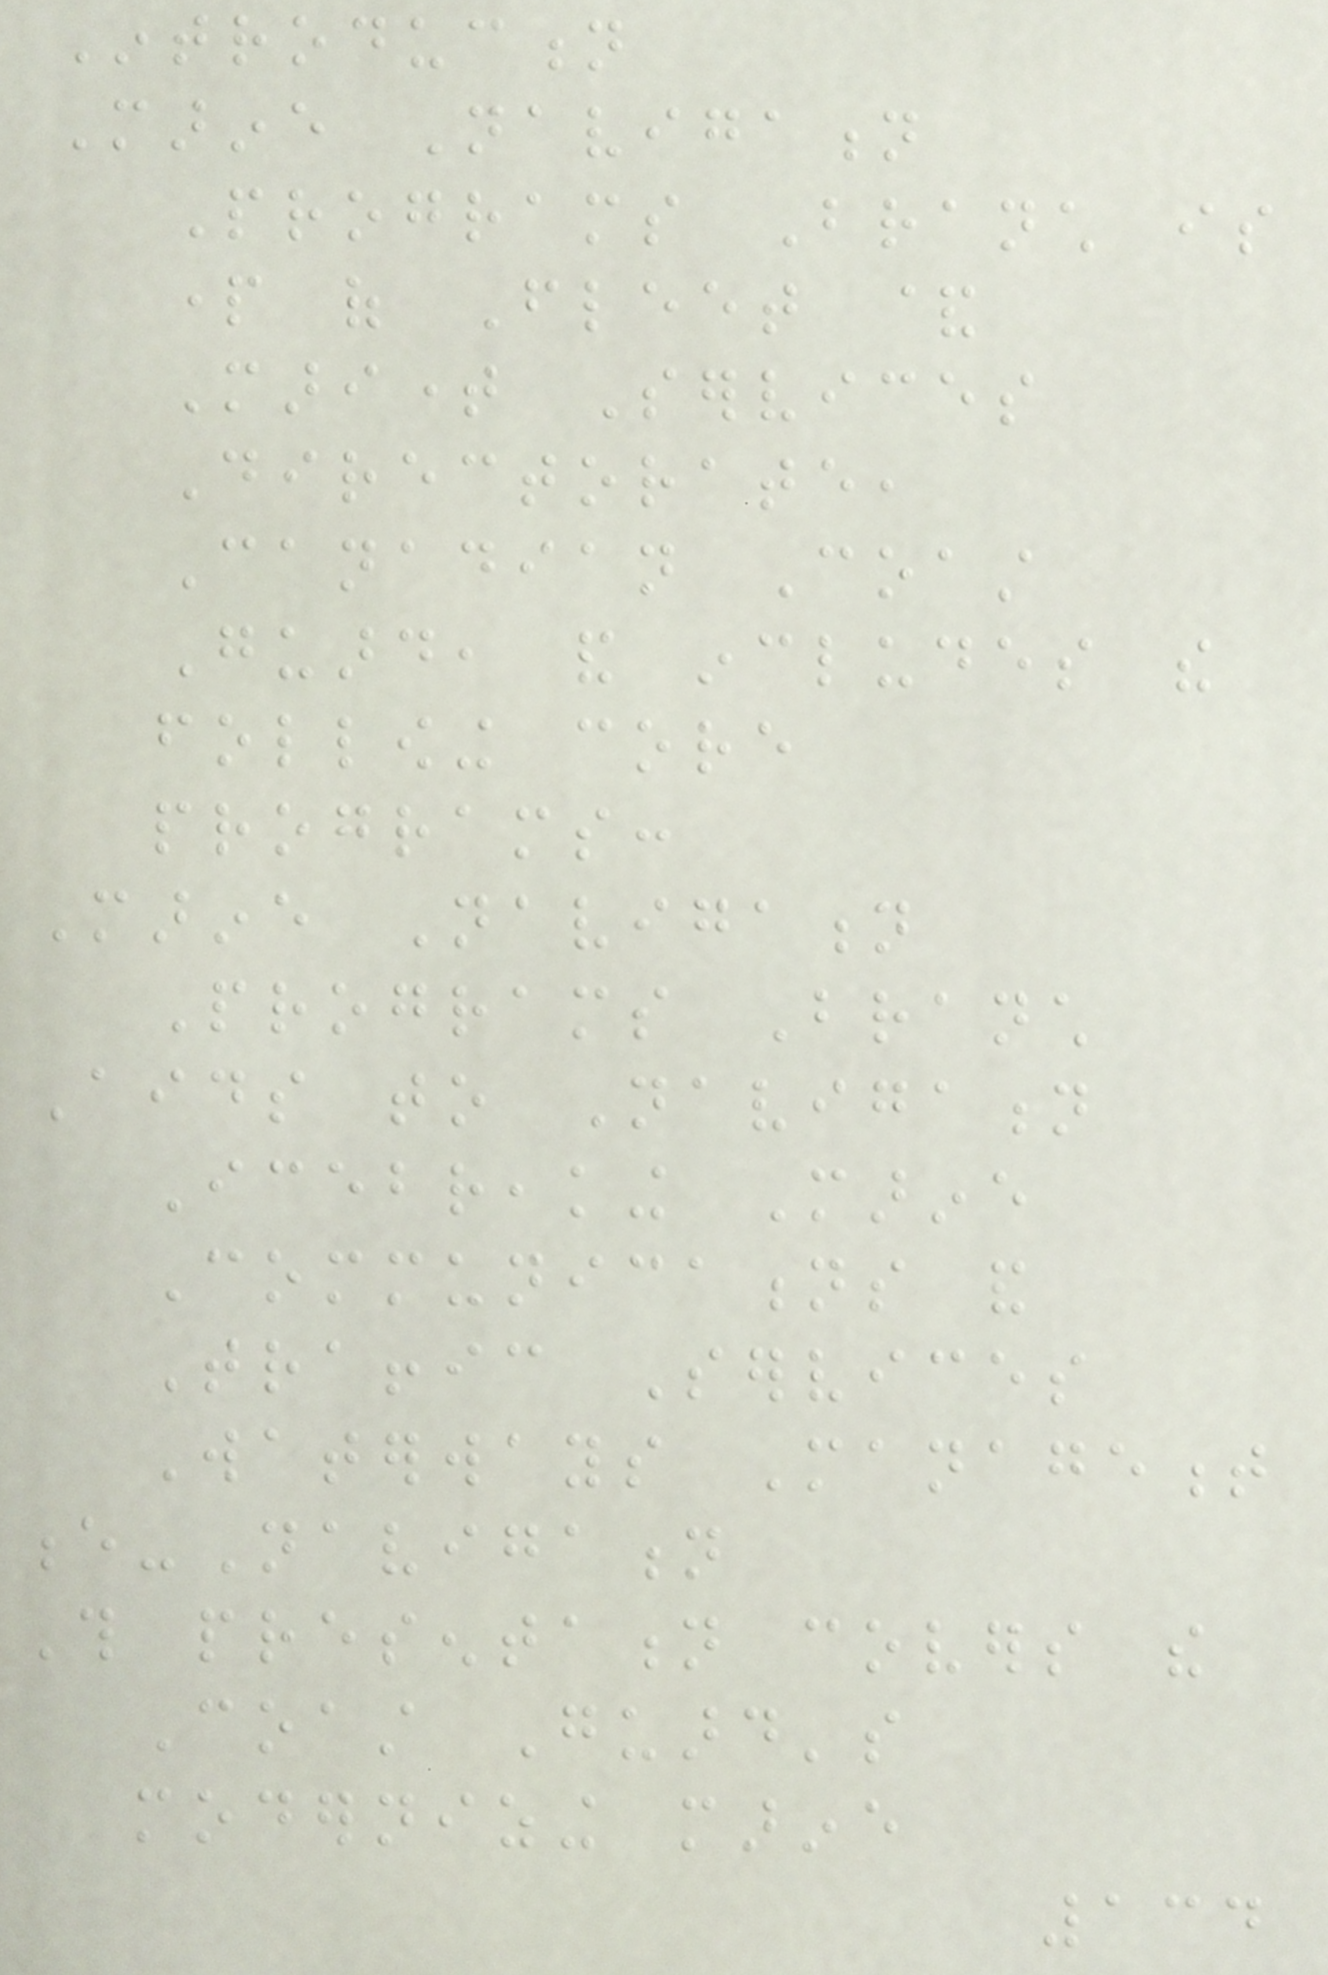Introduction
Marine Navigation
Programs Branch is
part of Fleet &
Maritime Services
Directorate,
Canadian Coast
Guard, and includes the
following core
programs:
Marine Navigation
Programs Branch
Aids to Navigation
Icebreaking Marine
Communications and
Traffic Services
Waterways Management
e-Navigation
This presentation covers the
Coast Guard's
modernizing marine
134
